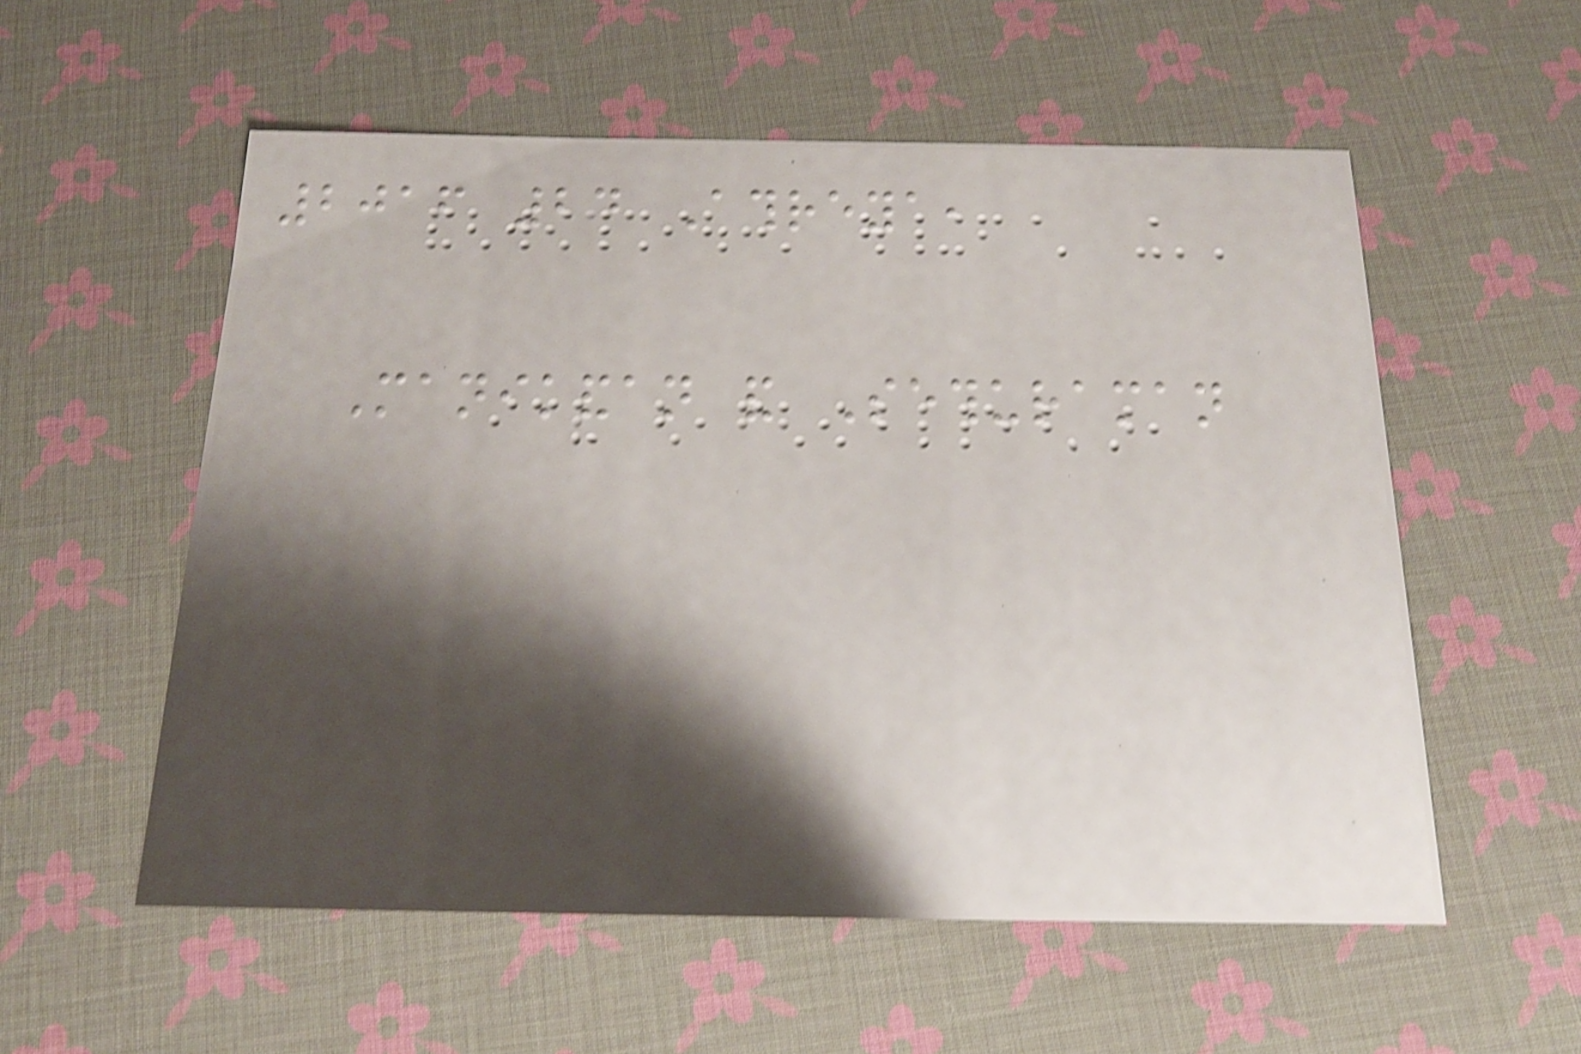2016 24 Athreya,
Manikandan and Sethuraman
